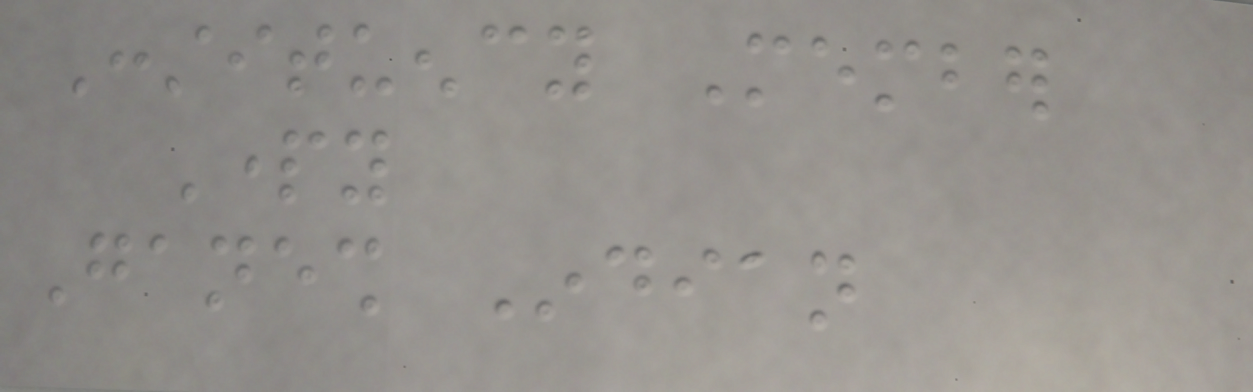Constituency Member
Party
Ganesh Indian
